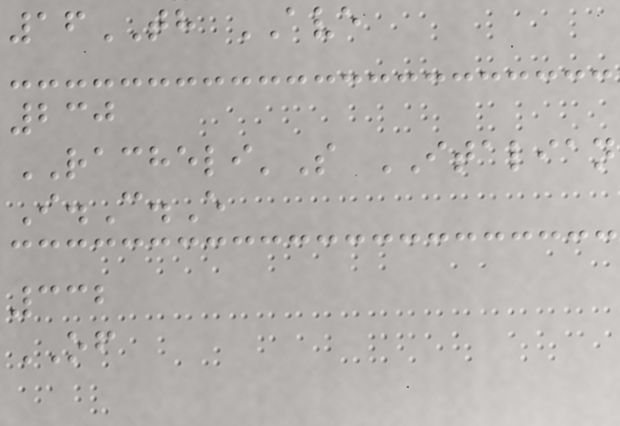16TH AVE
230
RACHELI'S ITALIAN
I.C.E
332
OF
